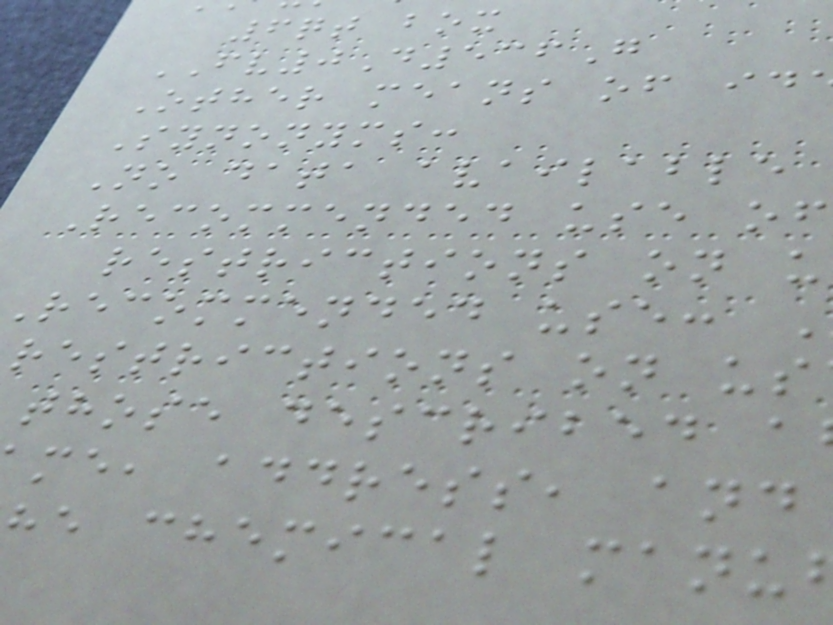6qt box
FV0D536G
Other means of id
Synonyms:
No data available
Recommended use of
restrictions on u
recommended use:
restrictions on us
those described a
me, address, and
e chemical manu
